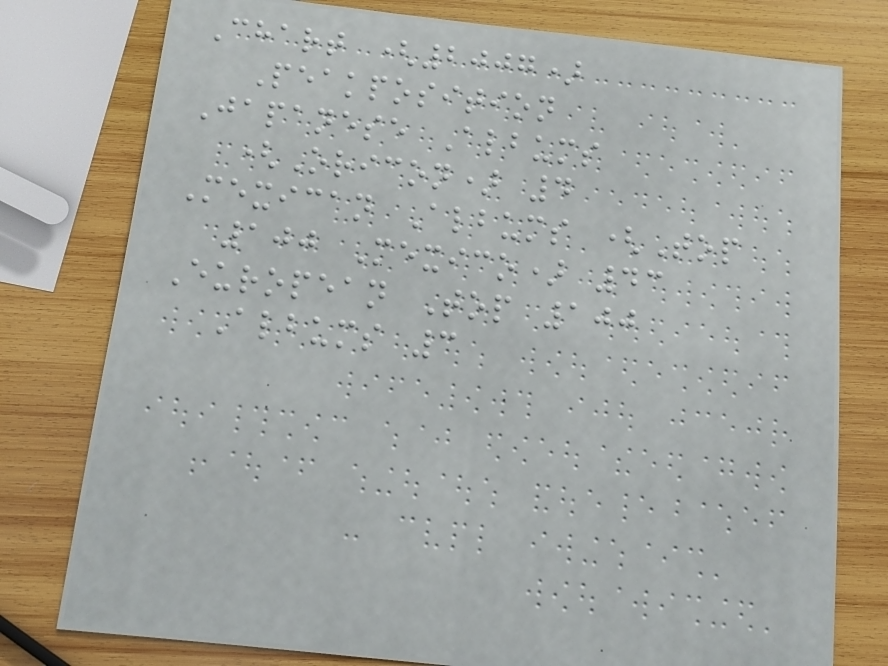Chart (2007)
Peakposition
Japanese Albums
(Oricon) 4
Mexican Albums (Top
100 Mexico) 43
European Top 100
Albums 3
